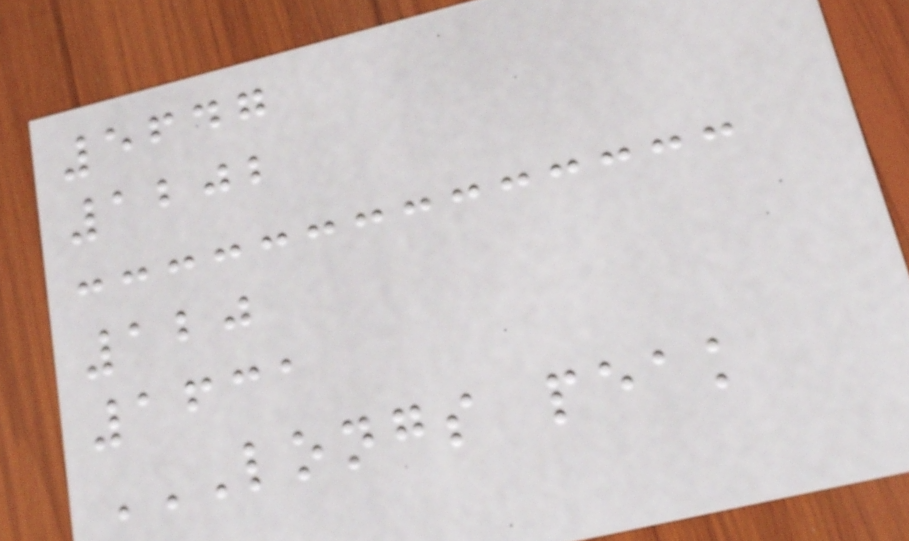5647
1202
120
1631
LONGS PEAK
